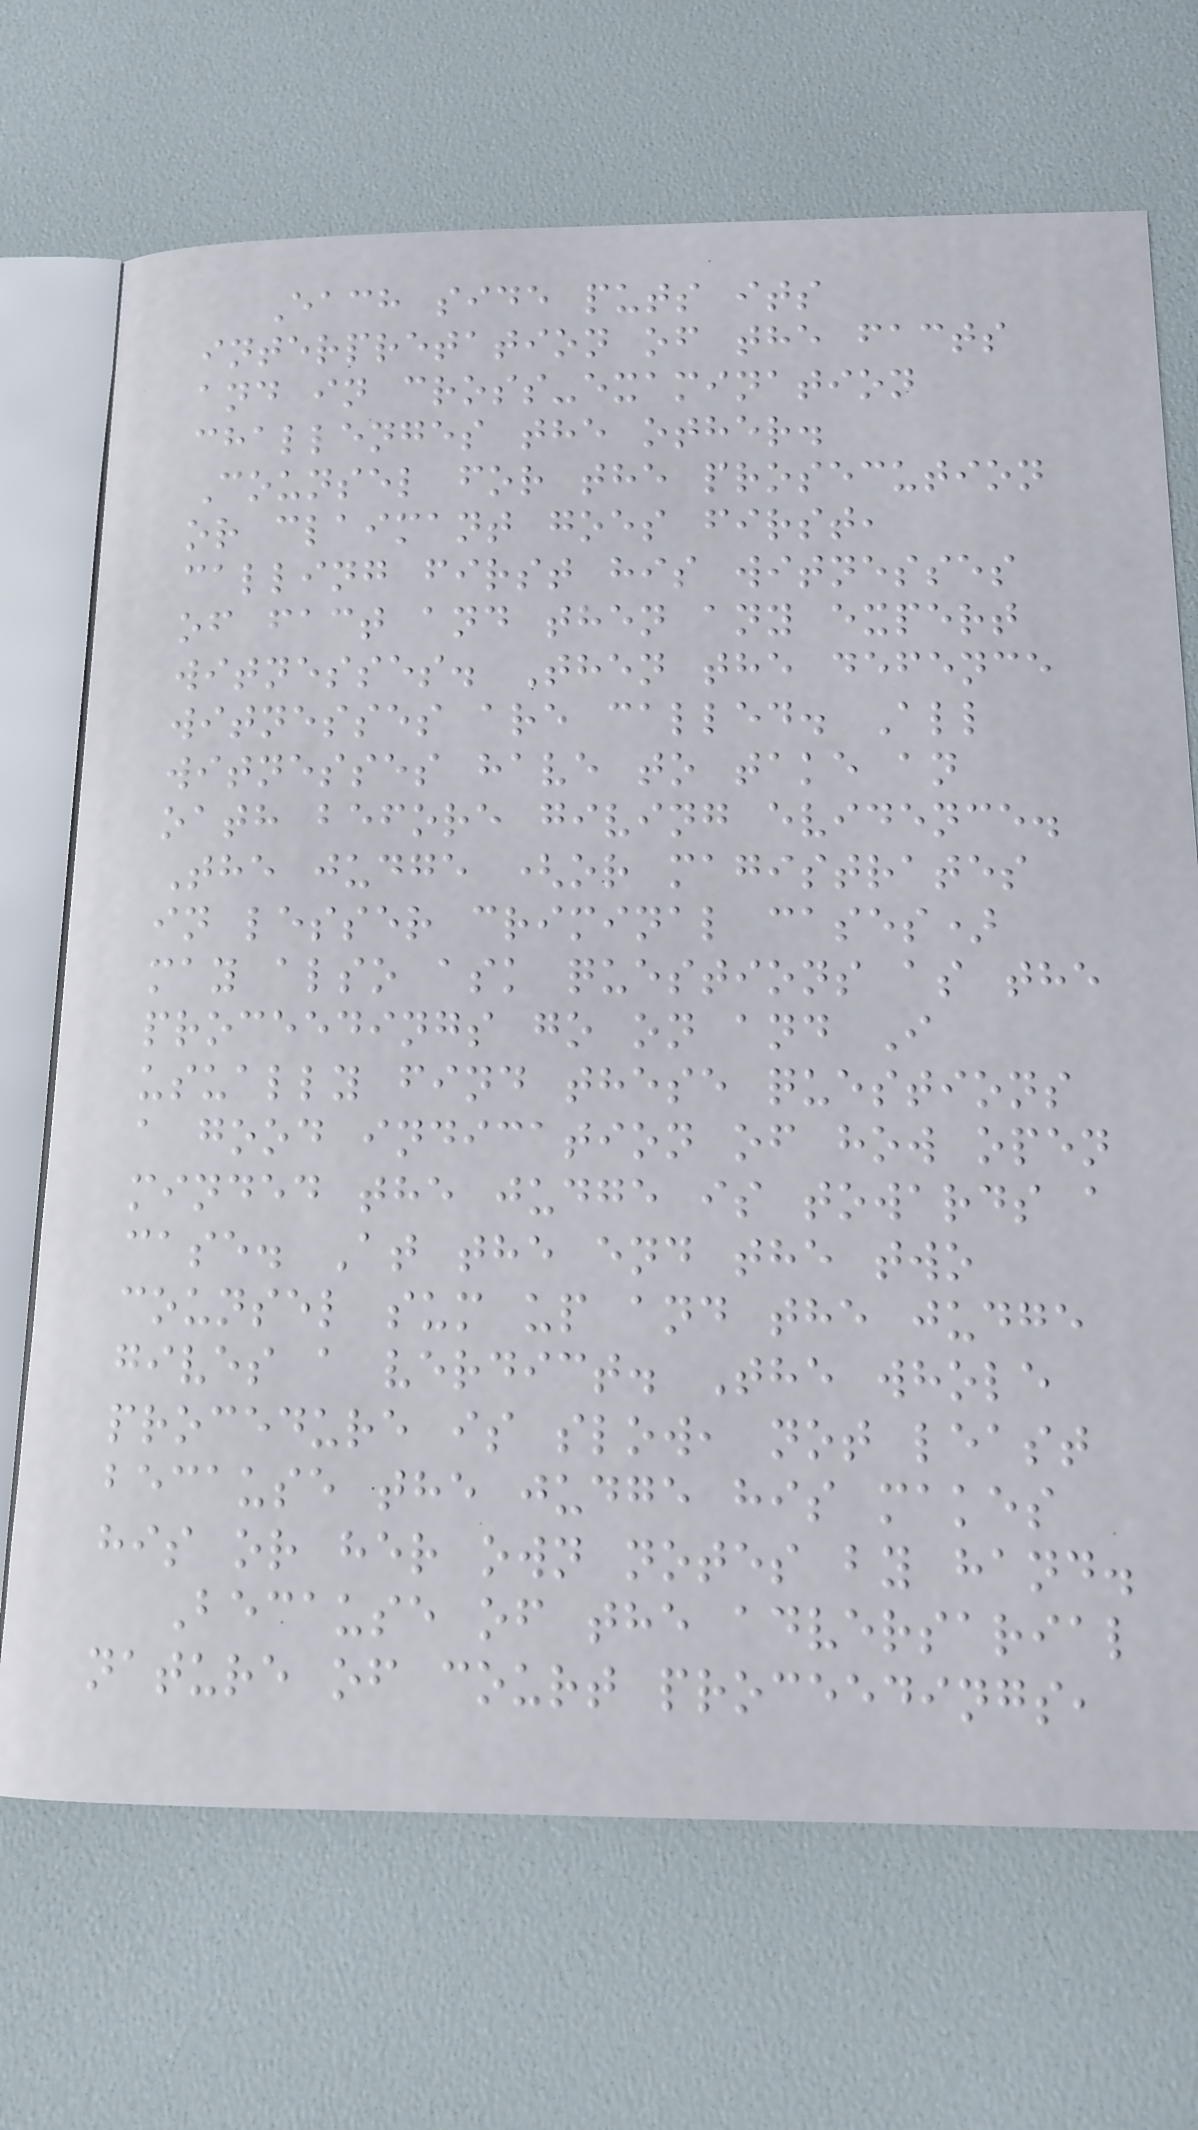Each side puts its
interpretation of the facts
and in cross-examination
challenges the other.
Counsel for the prosecution
or claimant goes first,
calling first his witnesses
of fact and then any expert
witnesses. Then the defence
witnesses are called. All
witnesses have to take an
oath before giving evidence.
The judge (or magistrates
in lesser criminal cases)
may also ask questions as the
proceedings go on and I
usually find these questions
a good indication of how open
minded the judge is towards a
case. At the end the two
counsel sum up and the judge
gives a verdict. The whole
procedure is slow, not least
because the judge his makes
his or her own notes by hand.
Because of the adversarial
nature of court proceedings,
